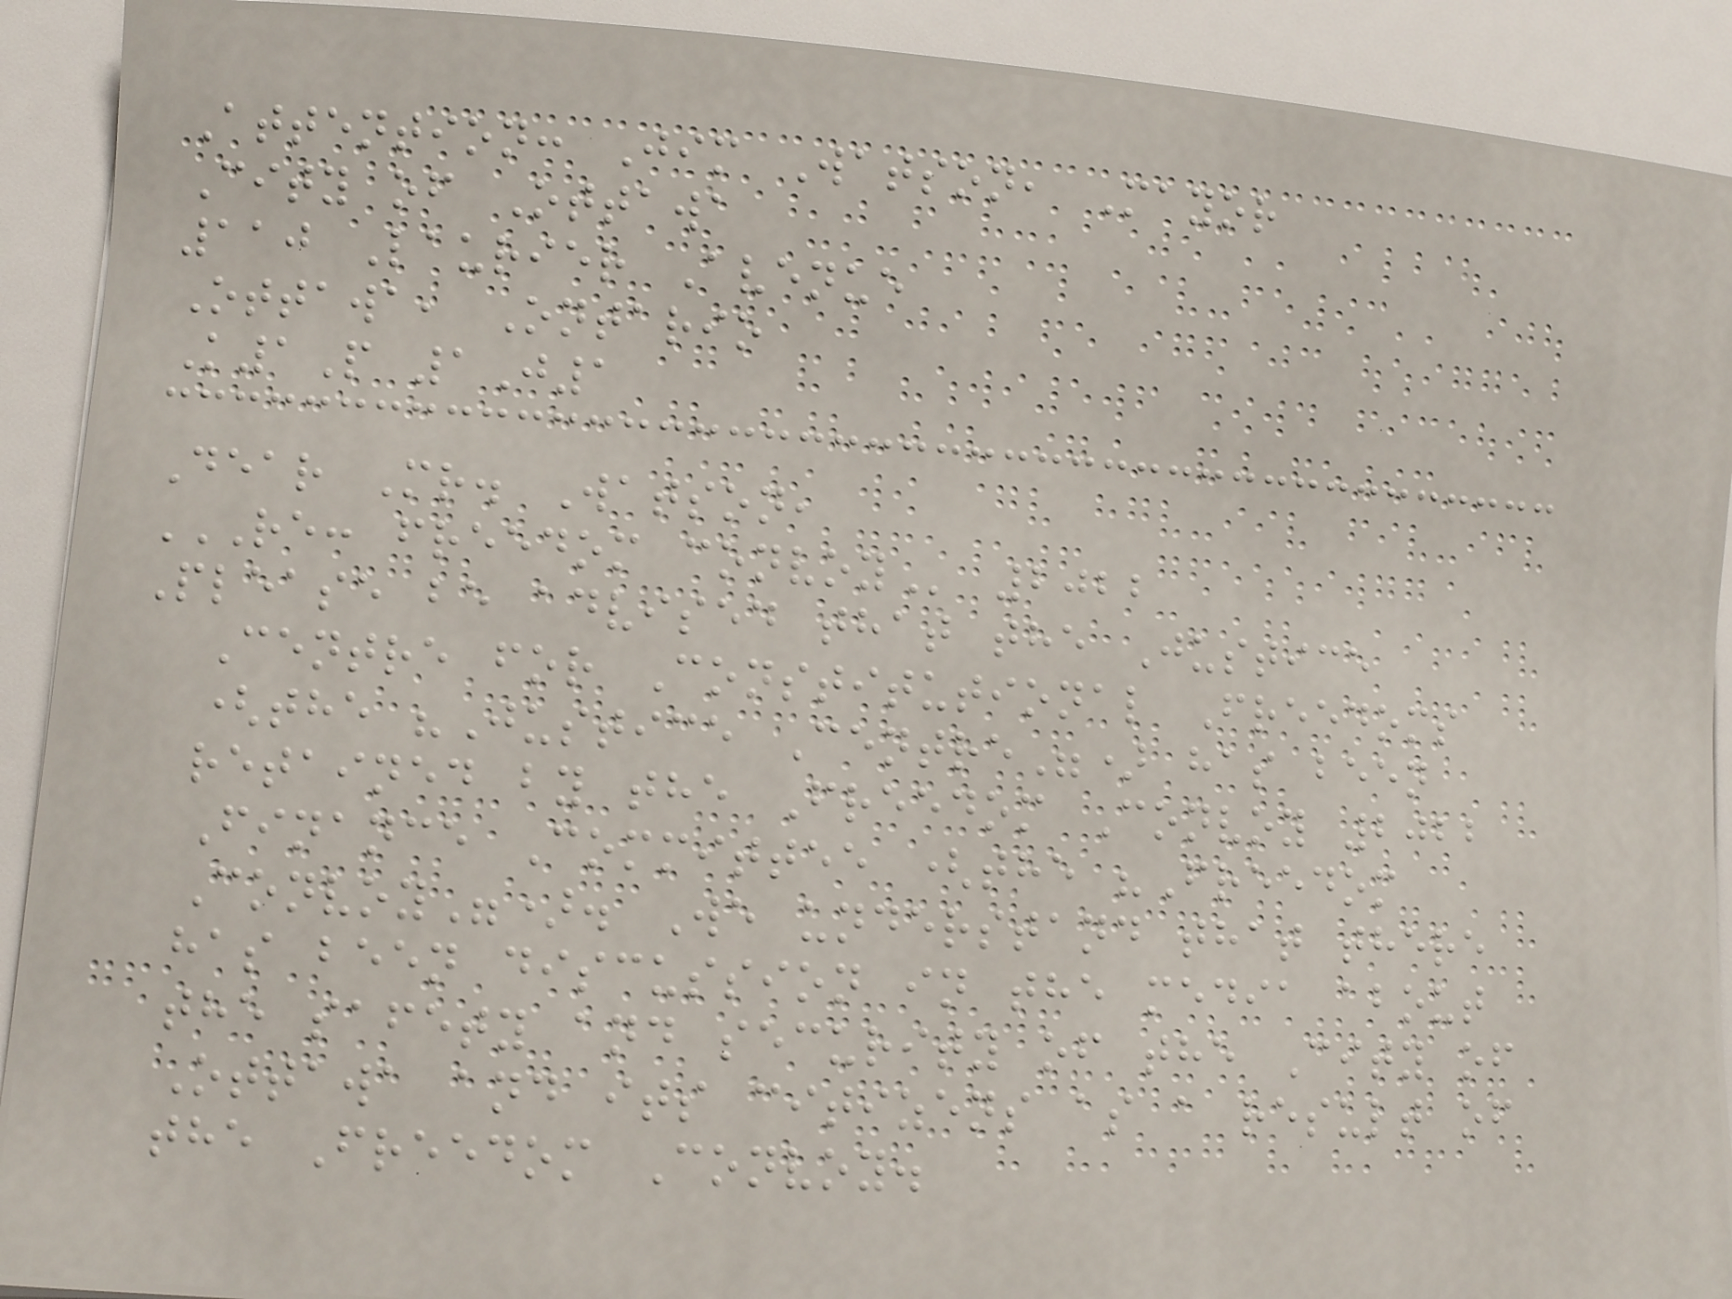Attention: Jim Watson, Mayor
City of Ottawa
110 Laurier Avenue
Ottawa, Ontario
K1P 1J1
Dear Mr. Watson,
RE: FREEDOM CONVOY 2022
Please be advised that the Justice
Centre for Constitutional Freedoms
(the "Justice Centre") has been
retained by the Freedom Convoy 2022
Finance Committee (the "Freedom
Convoy"). We understand that there
has been discussion in the media about
the safety and security of the City of
Ottawa and its citizens as a result of
the Freedom Convoy.
